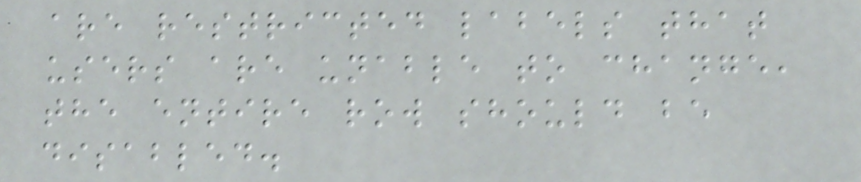are restricted labels that
users are unable to change,
the entire row should be
disabled.
